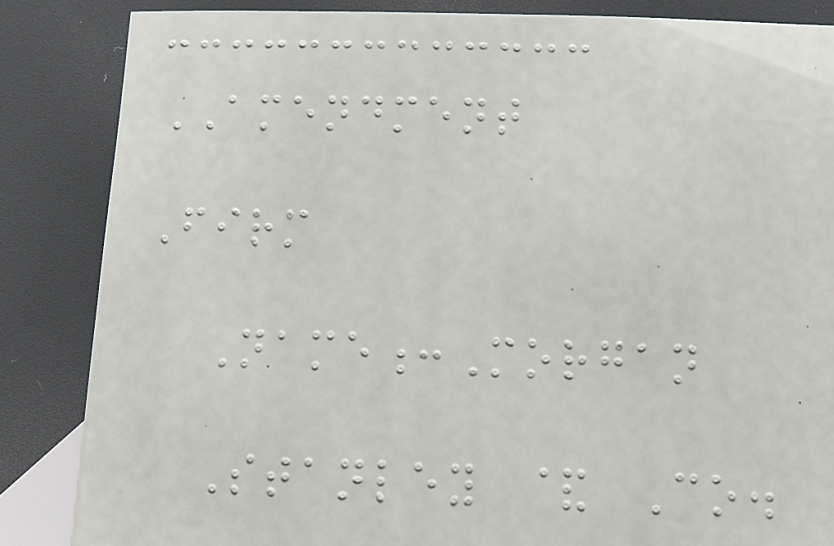AMENDMENT
Firm
Name:Morgan
Stanley & Co.
